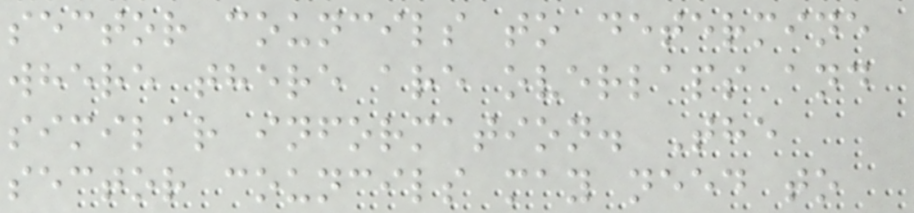sector councils to determine
where there are overlaps and
similar information. The
sector councils may need to
